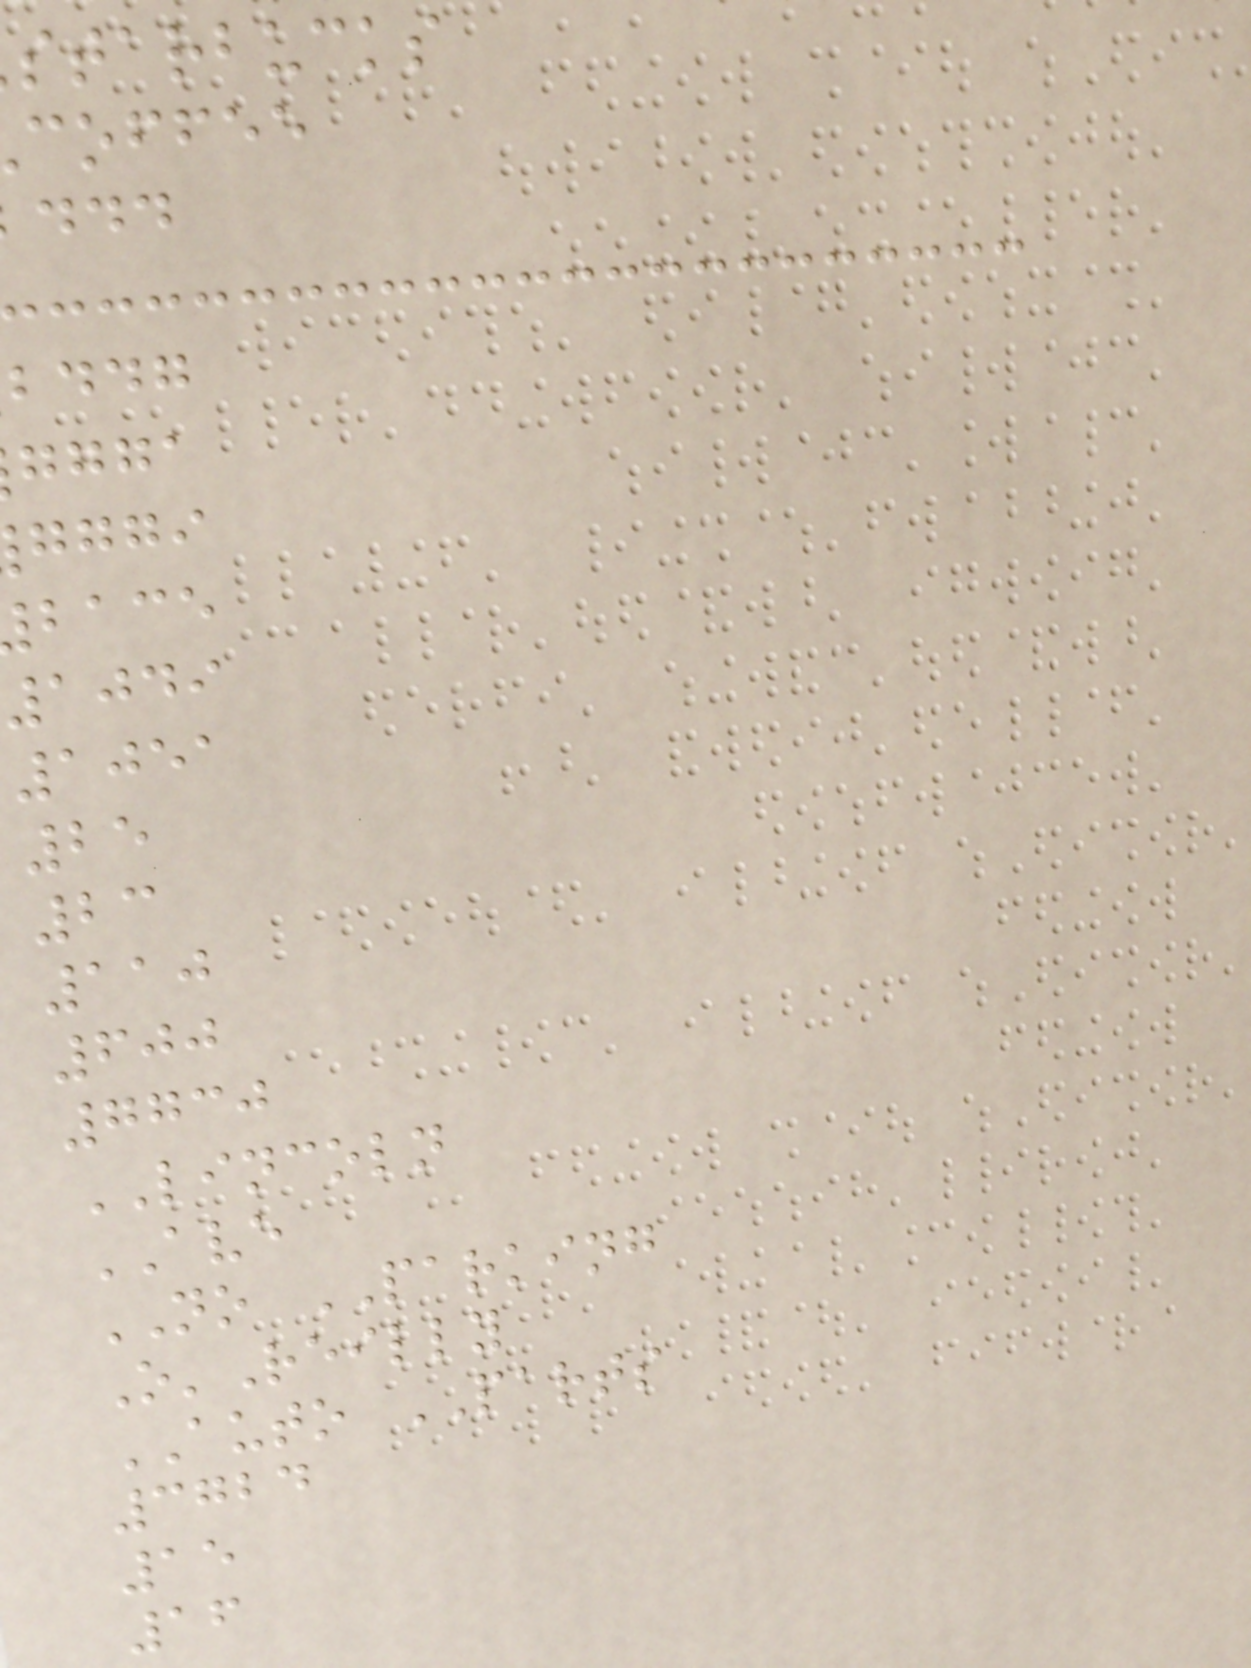starbucks
coffee
bddg
ggga
gggi
bace
1049
1051
25
23
110
600
7730
LINCOLN
AVE
NO PARKING
O'Reilly
AUTO PARTS
3724
15
16
